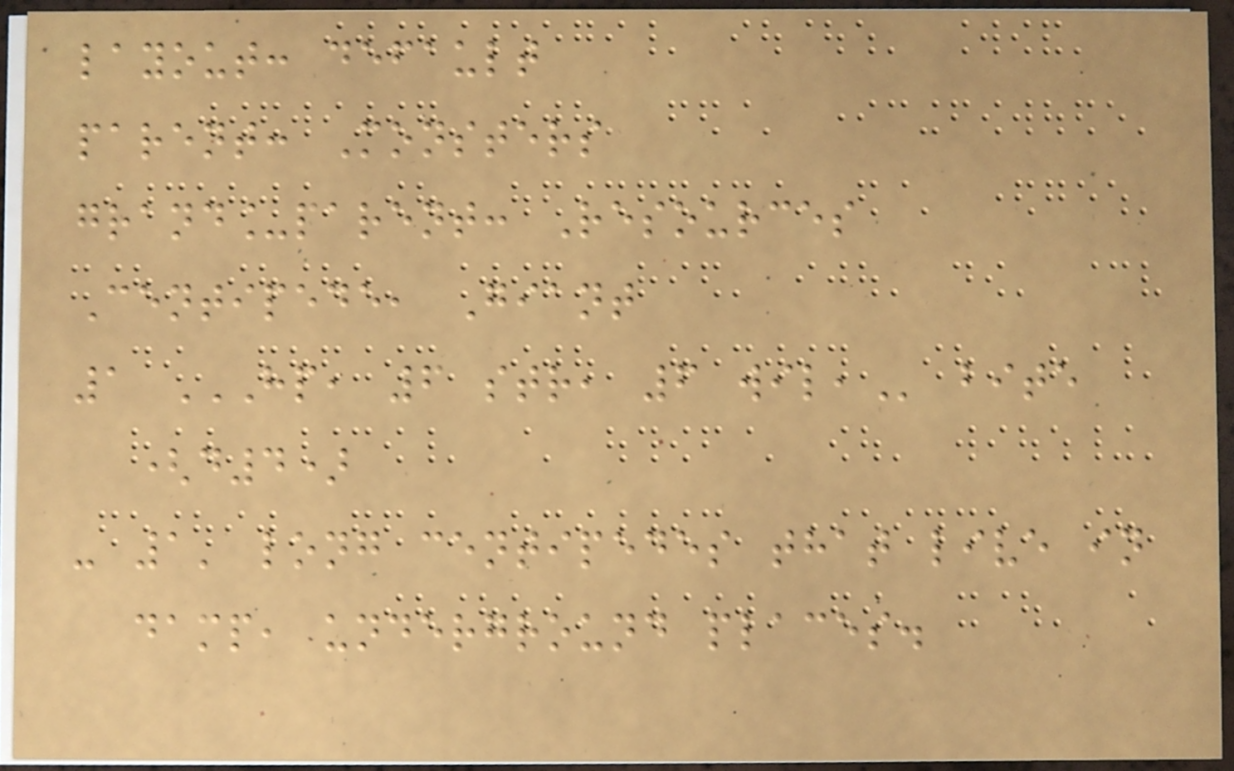layout: default
parent: Monsters
grand_parent: Resources
Centipede, Giant
1 HP, 6 STR, 6 WIL, bite
(d4)
- 1' long centipedes that live in
damp, underground places.
